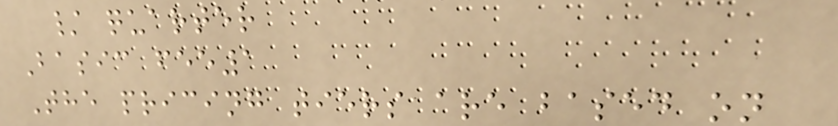/ quarter
Basic fee1
The pricing tiers are based on
